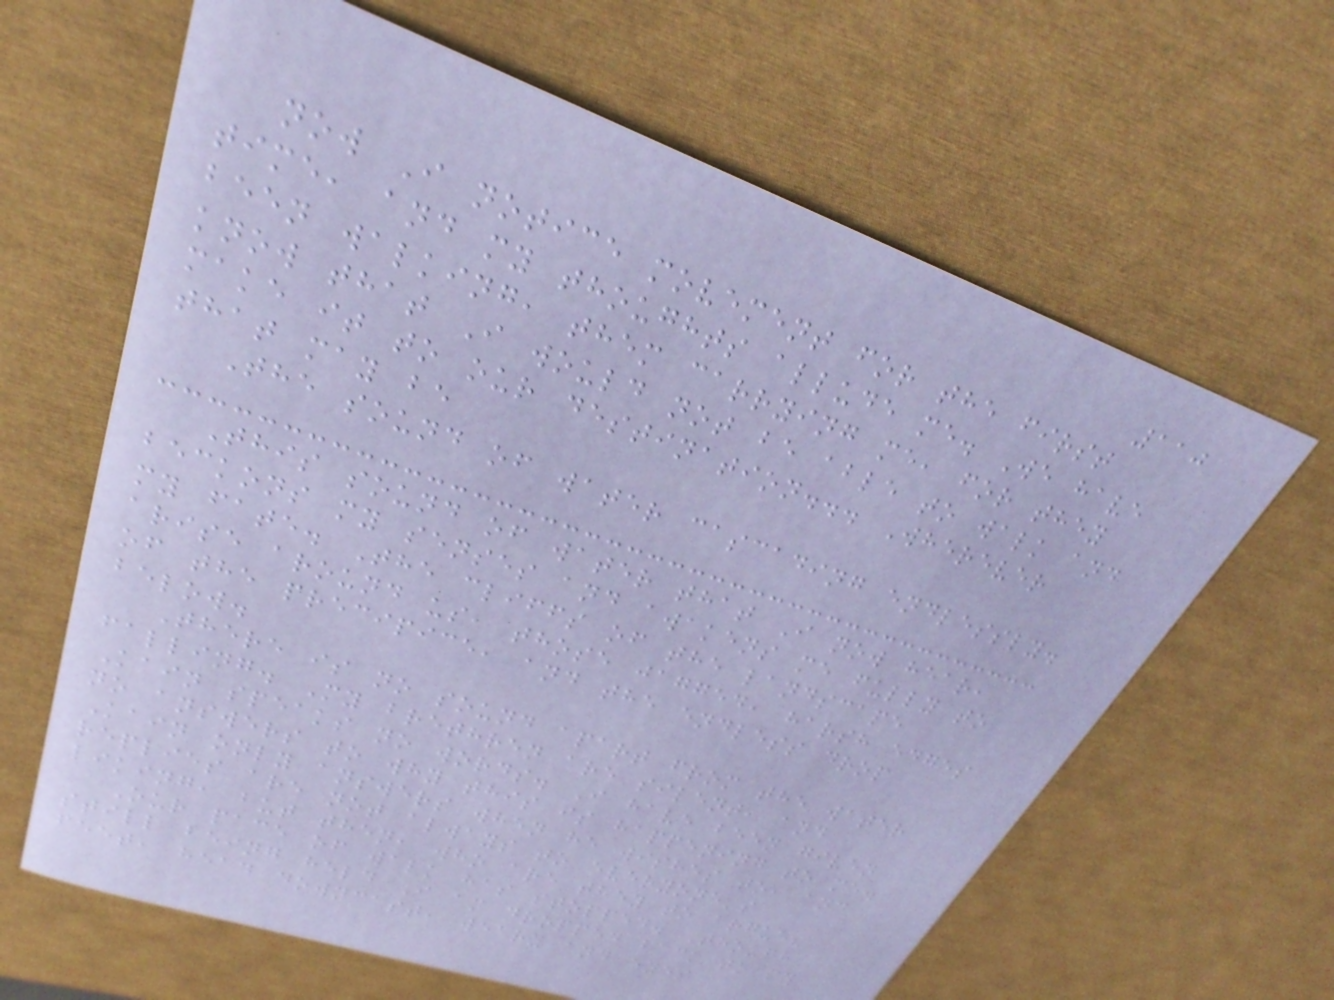110
now I notice movement for the first
time, and my thoughts allude me. We have
been walking, them carrying me, for they
know that I would not be able to walk and
make it to our destination... Wherever
that may be
The sound of water cascading endlessly.
This sound of water that I now hear,
beckons my senses and awakens me fully to
my fate. The cliffs of the landscape
arise around us, those jagged, harsh edges
of the precipice, and the endless drop
below.
There is no sound apart from the water
falling. My brethren are silent, and
Kain speaks no words. I have been given
no answers to why this is happening to me.
Kain only answers when he wishes to, and
replies are not always to everyone's
liking, but then, who are they to argue?
Our pace of walk has stopped. Though
still being held I am dropped back to my
feet, head downcast, weary and eyes
